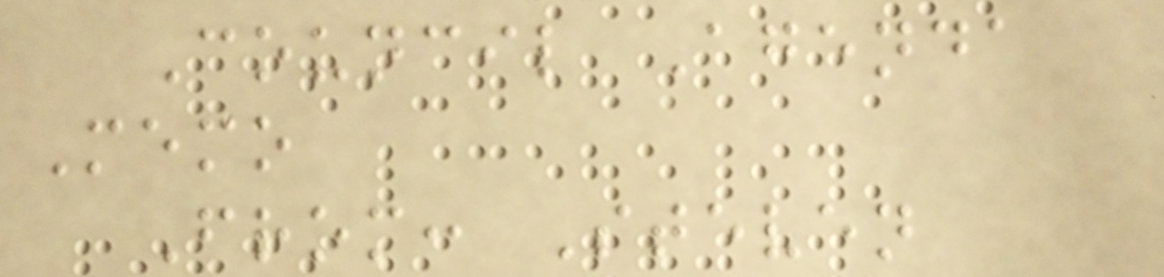Council Agenda
Memo
From: Steven
